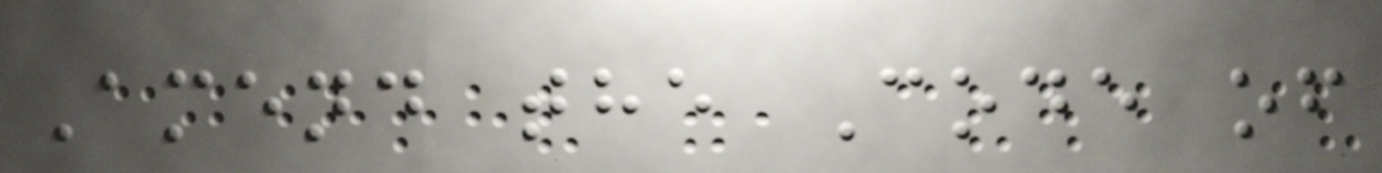Amend the Code of
